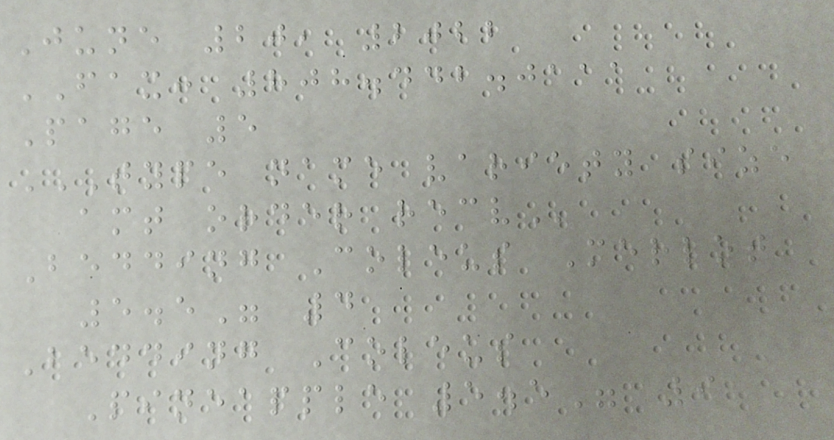June 20, 2022
FAX: 808.442.0111
Page 5
TYPE NAME VARIETY SIZE
AMT ORDER RECV
Bedding Coleus Merlot
5.5" 4
Bedding Coleus
Pineapple 5.5" 9
